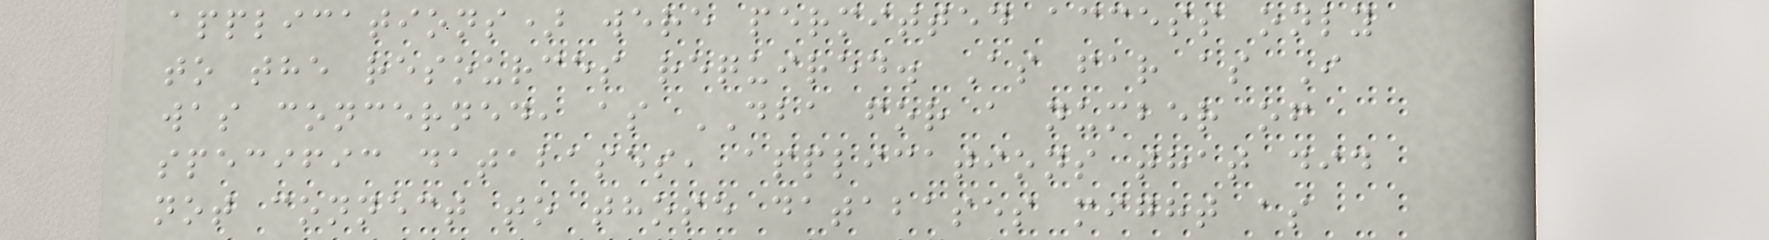applications) were permitted access only
to the resources required. As far as I
was concerned, as DBA for a number of
specific databases, applications that did
not connect to those databases might as
